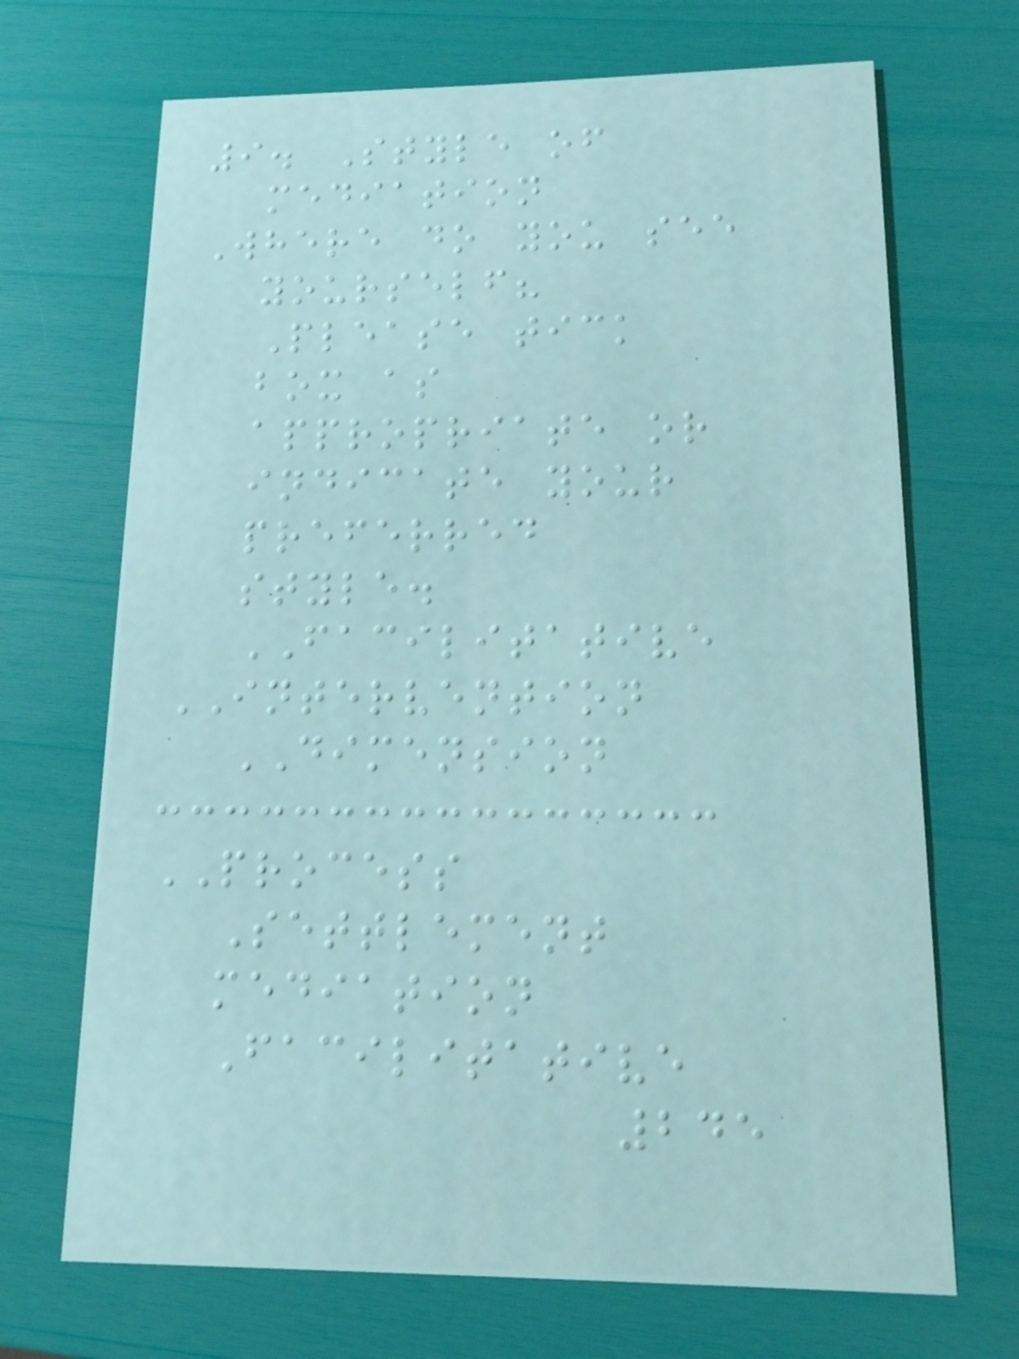9. Style of
mediation
Where do you see
yourself?
Please tick
box as
appropriate or
indicate your
preferred
style.
FACILITATIVE
INTERVENTION
DIMENSION
PROCESS
Settlement
mediation
Facilitative
245
